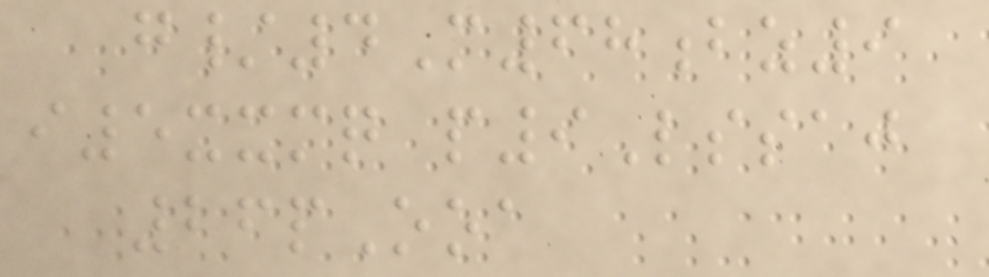g/4M68bz9
i5xxmq p9Lssaj
26pOoa
